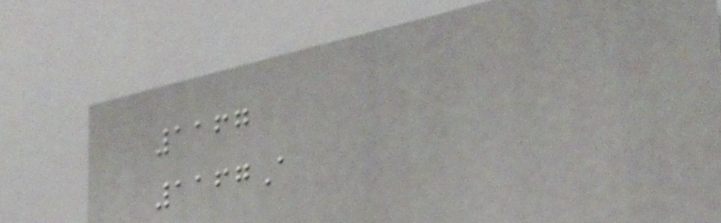1167
1167A
